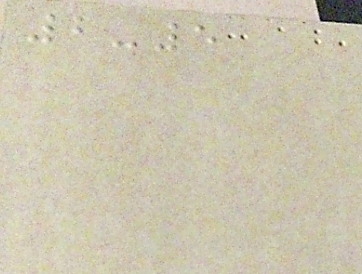2-5
